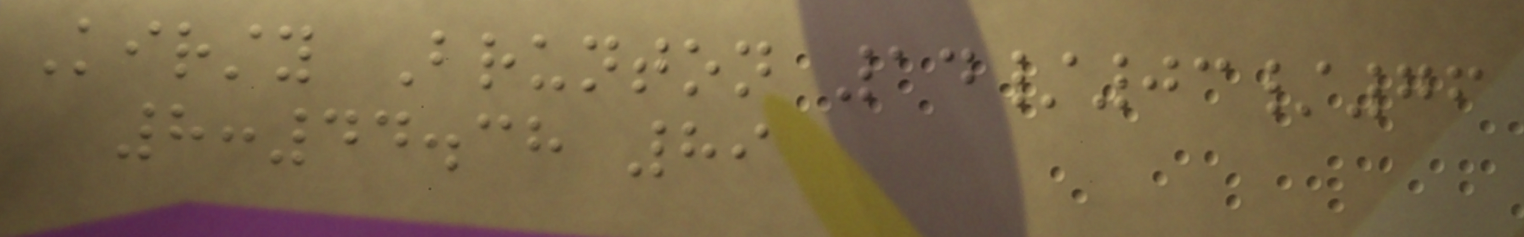Kirsty Brunton 14/03/76
8:44.38 89
